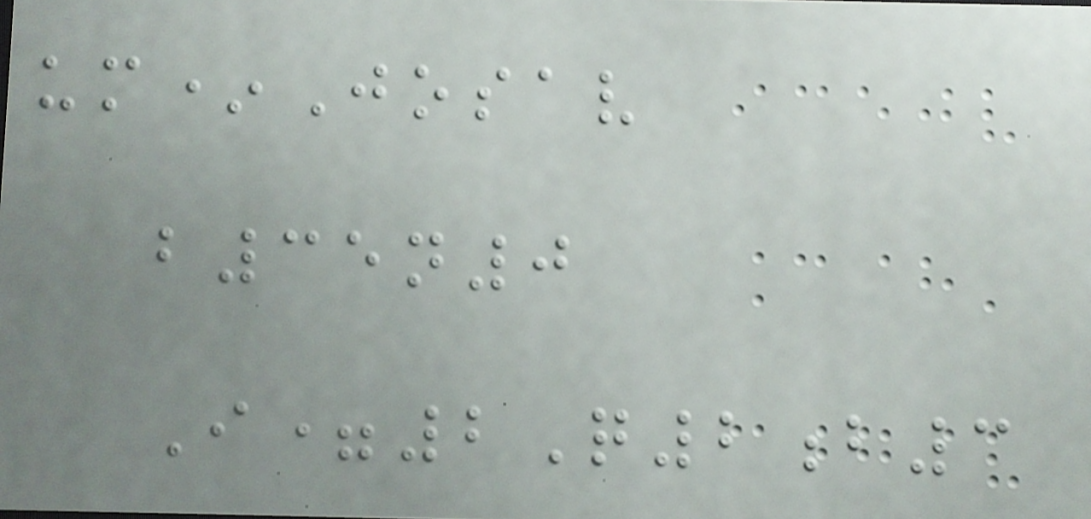um*Josav
b35n0
I=2Q2b3
